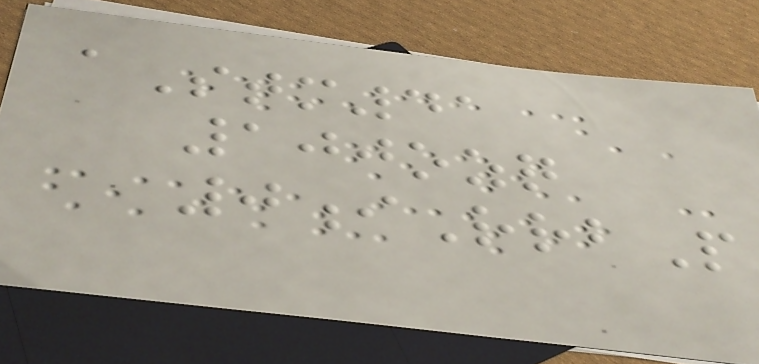aStm41
100ozq
0iRrbP
